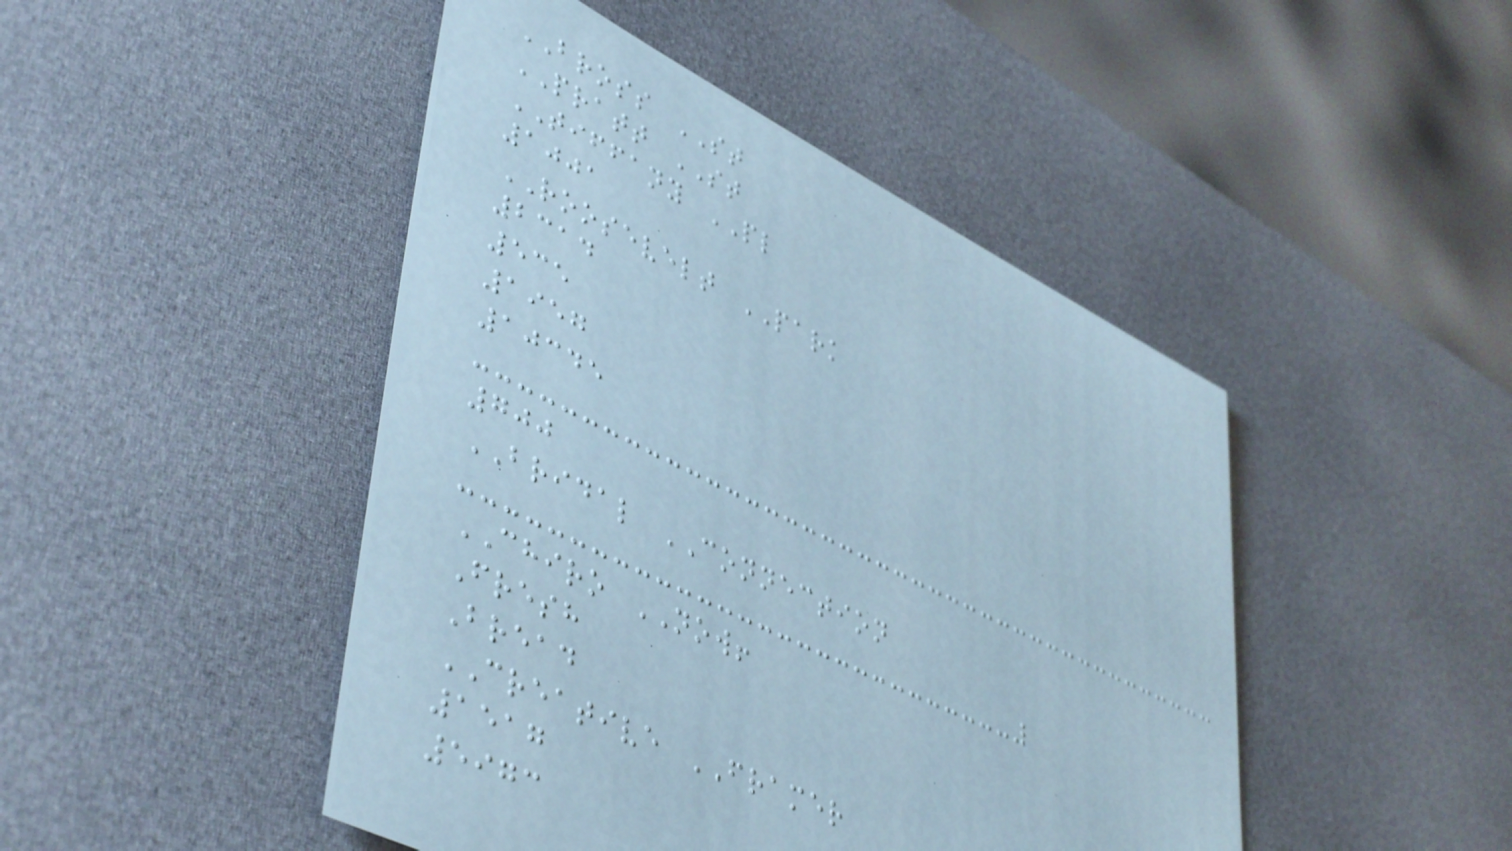BROSS ST
PRATT ST
TIFFANY PL
1001
ROOSEVELT PARK
2314
535
1957
10345
700
BRIDAL CONNECTION
CHIRO NOW!
Fresh
Bread
CREATIVE FRAMER
1517
5973
